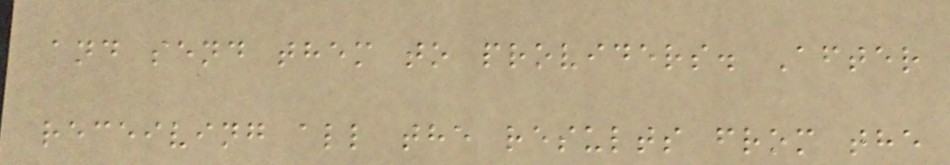and send them to providers. After
receiving all the results from the
